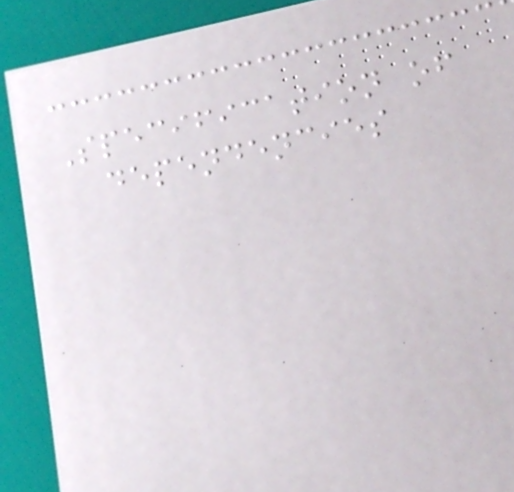Specification of
dependencies
